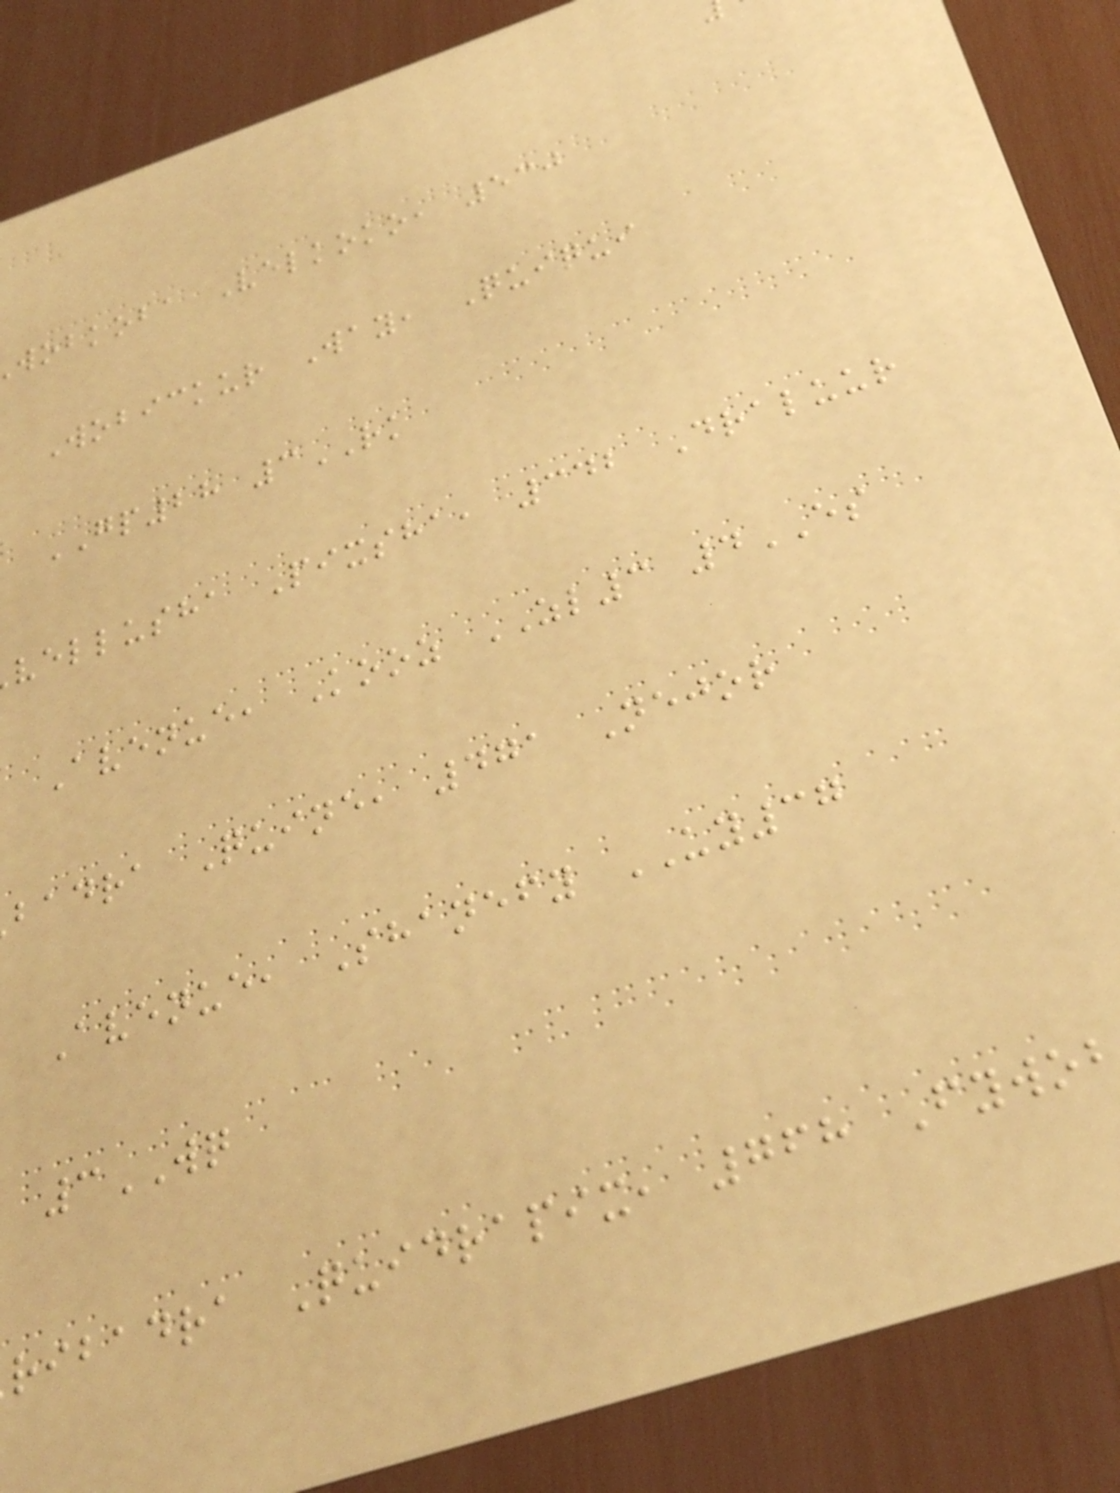wobkoba Velkoko, 530
Wobickur Way, Quiqui
GP28 3RK
vellusha Pixsha, 342 Draluur
Avenue, Kooz ZL3 4ES
badra Quine, 471 Nejor
Avenue, Shanefy UY37
3WQ
ribadra Quidrapix, 768 Fywo
